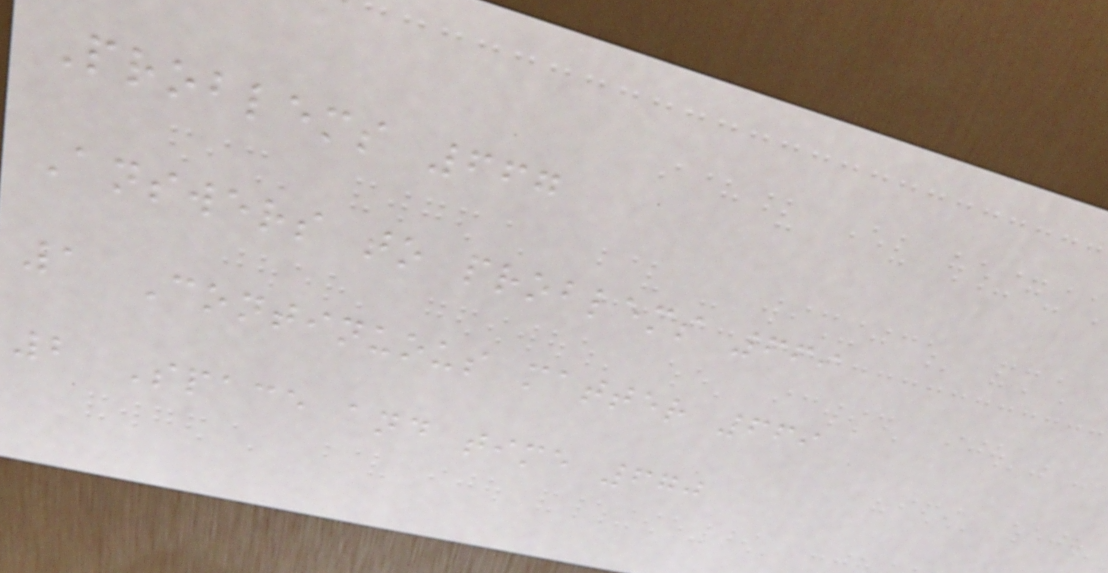Problems 667
Answers to problems 669
1 Continuous matter 669
2 Space and time 670
